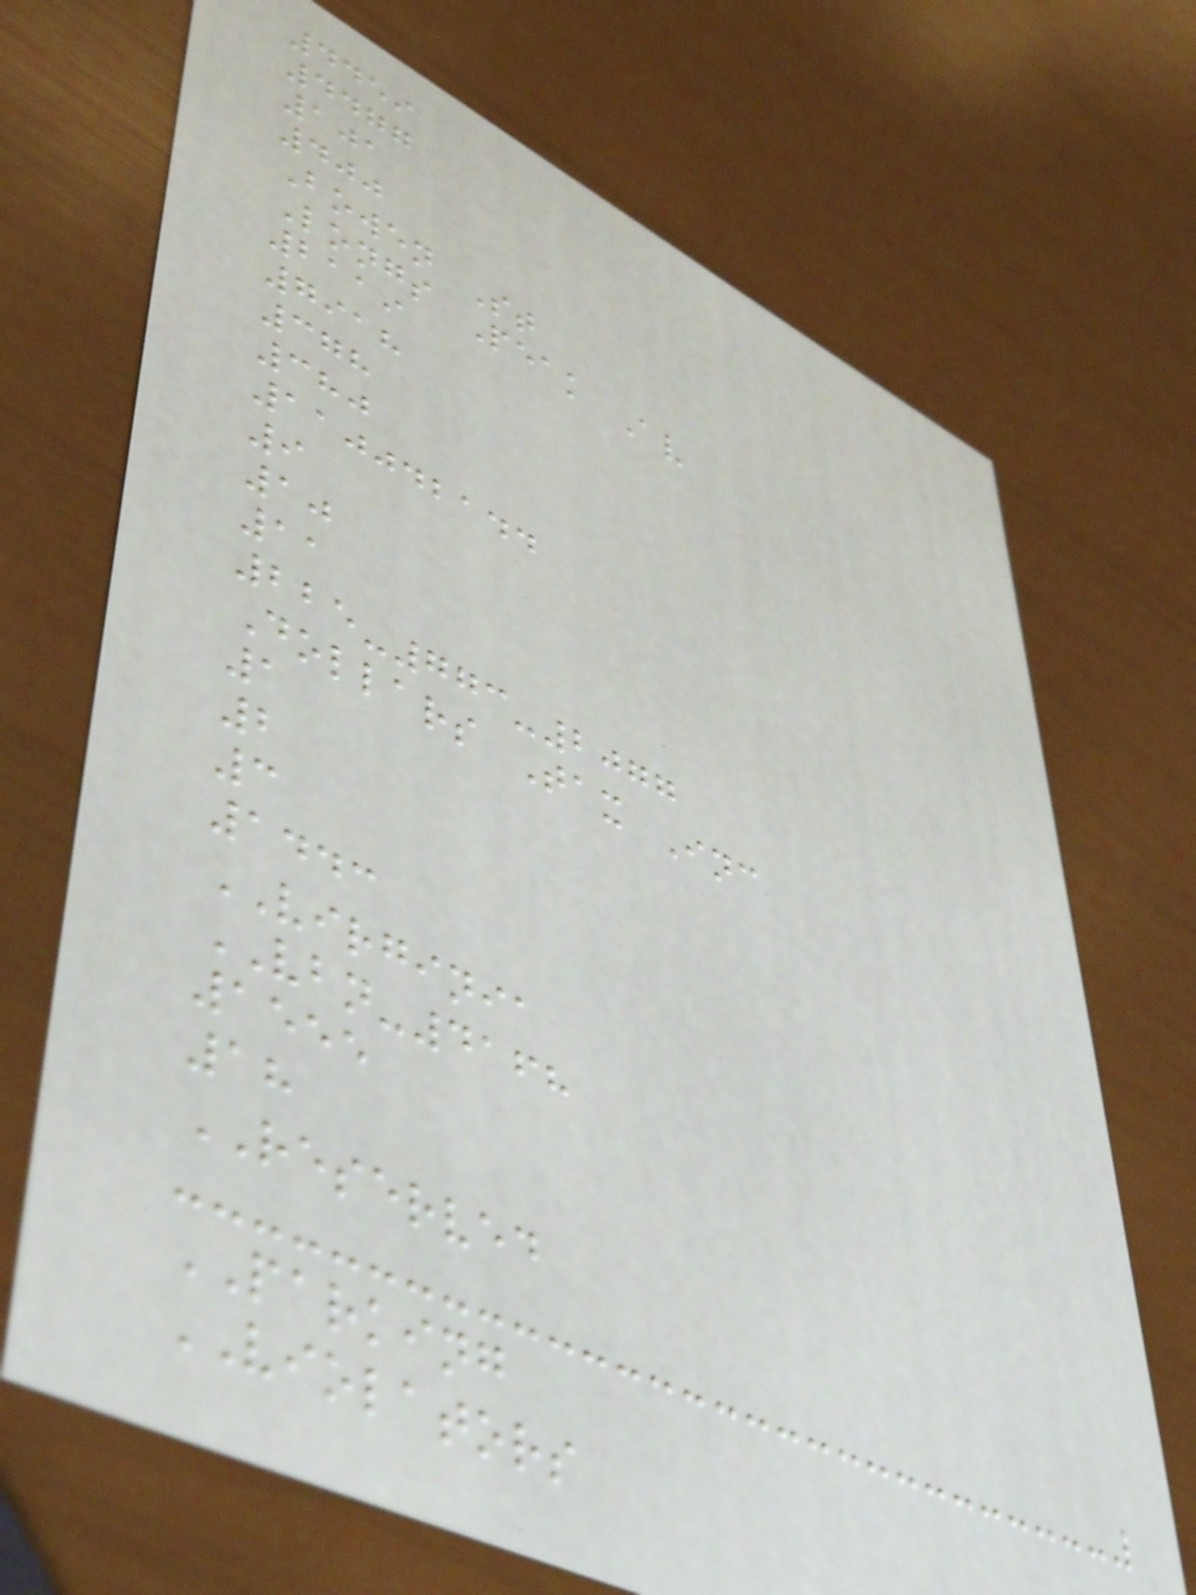4459
4477
101
400
Bowen St
Longs Peak Av
2119
7918
378
380
110042144
9
10
11
225-773-2077
Dollars Tax Inc
1
2
3
1443
VIRGINIA
VBN-4168
1555
18
RESERVED
PARKING
VIOLATORS
